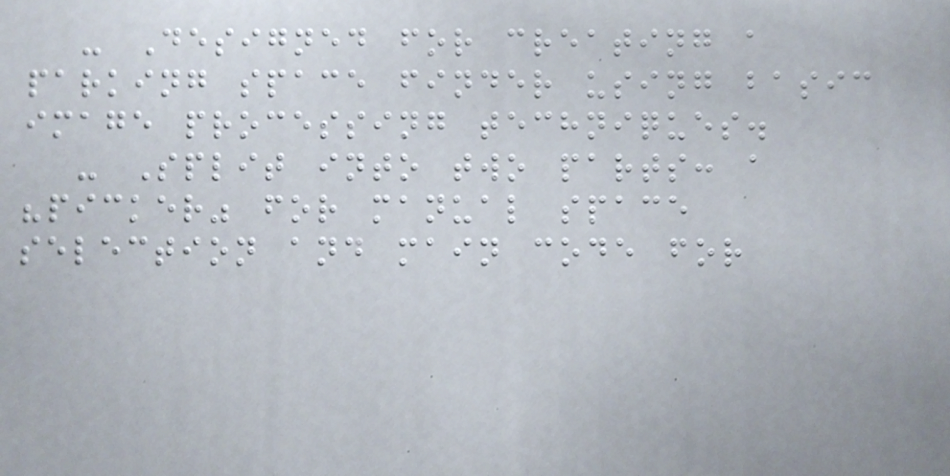- Designed for creating a
parking space finder using basic
image processing techniques.
- Split into two parts: a
"picker" for manual space
selection and main code for
